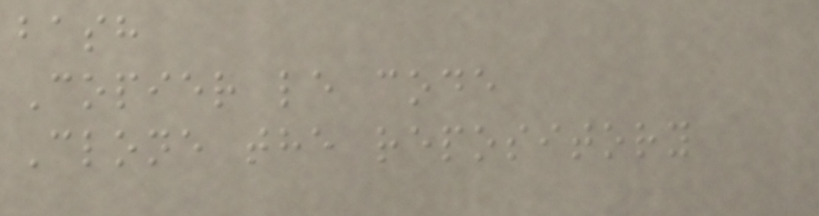bash
Copier le code
Clone the repository
